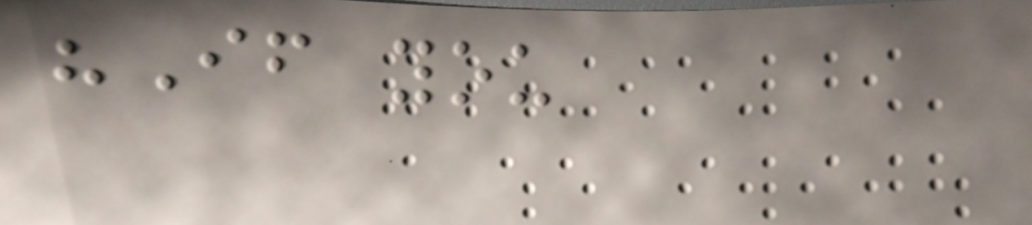"If you
